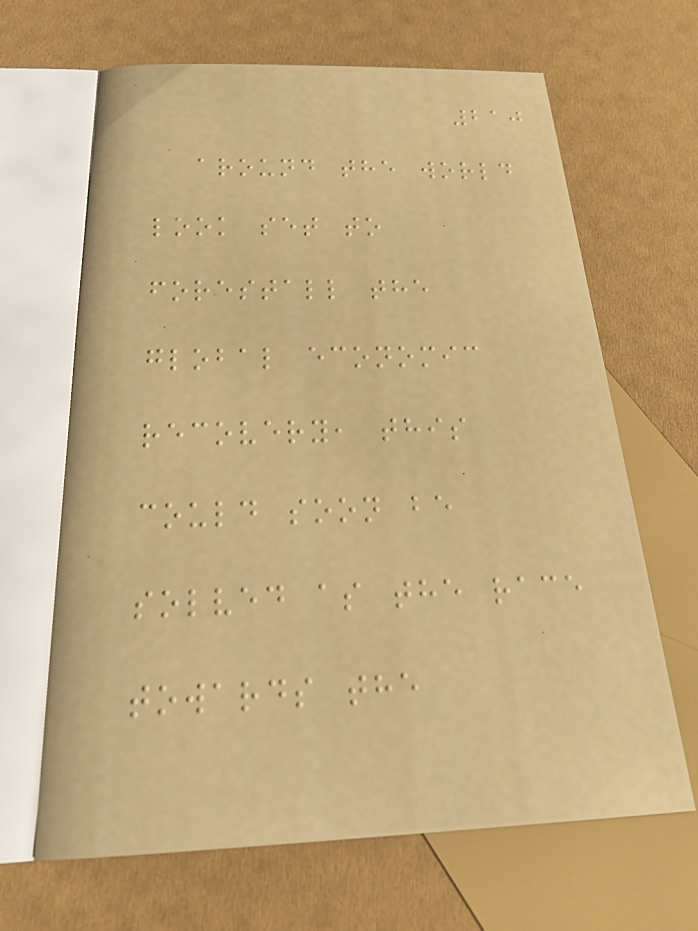210
around the world
look set to
forestall the
global economic
recovery, this
could soon be
solved as the race
towards the
